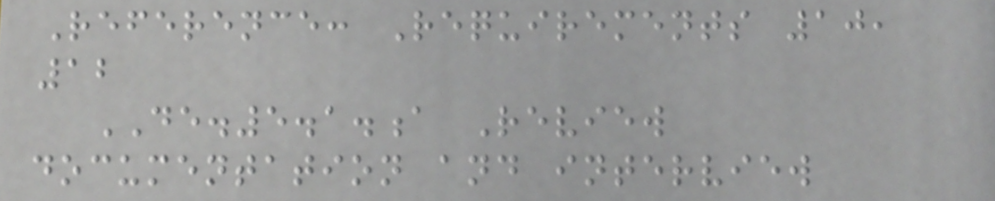Reference: Requirements 10,
12
DE.5.1.a Review
documentation and interview
